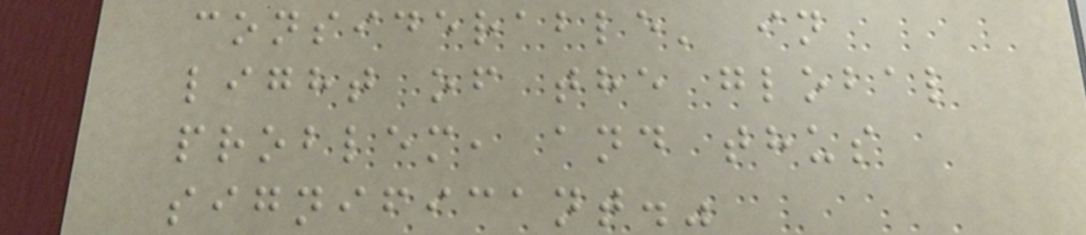considerable' in
light of the global
problem, and thus
significant."
